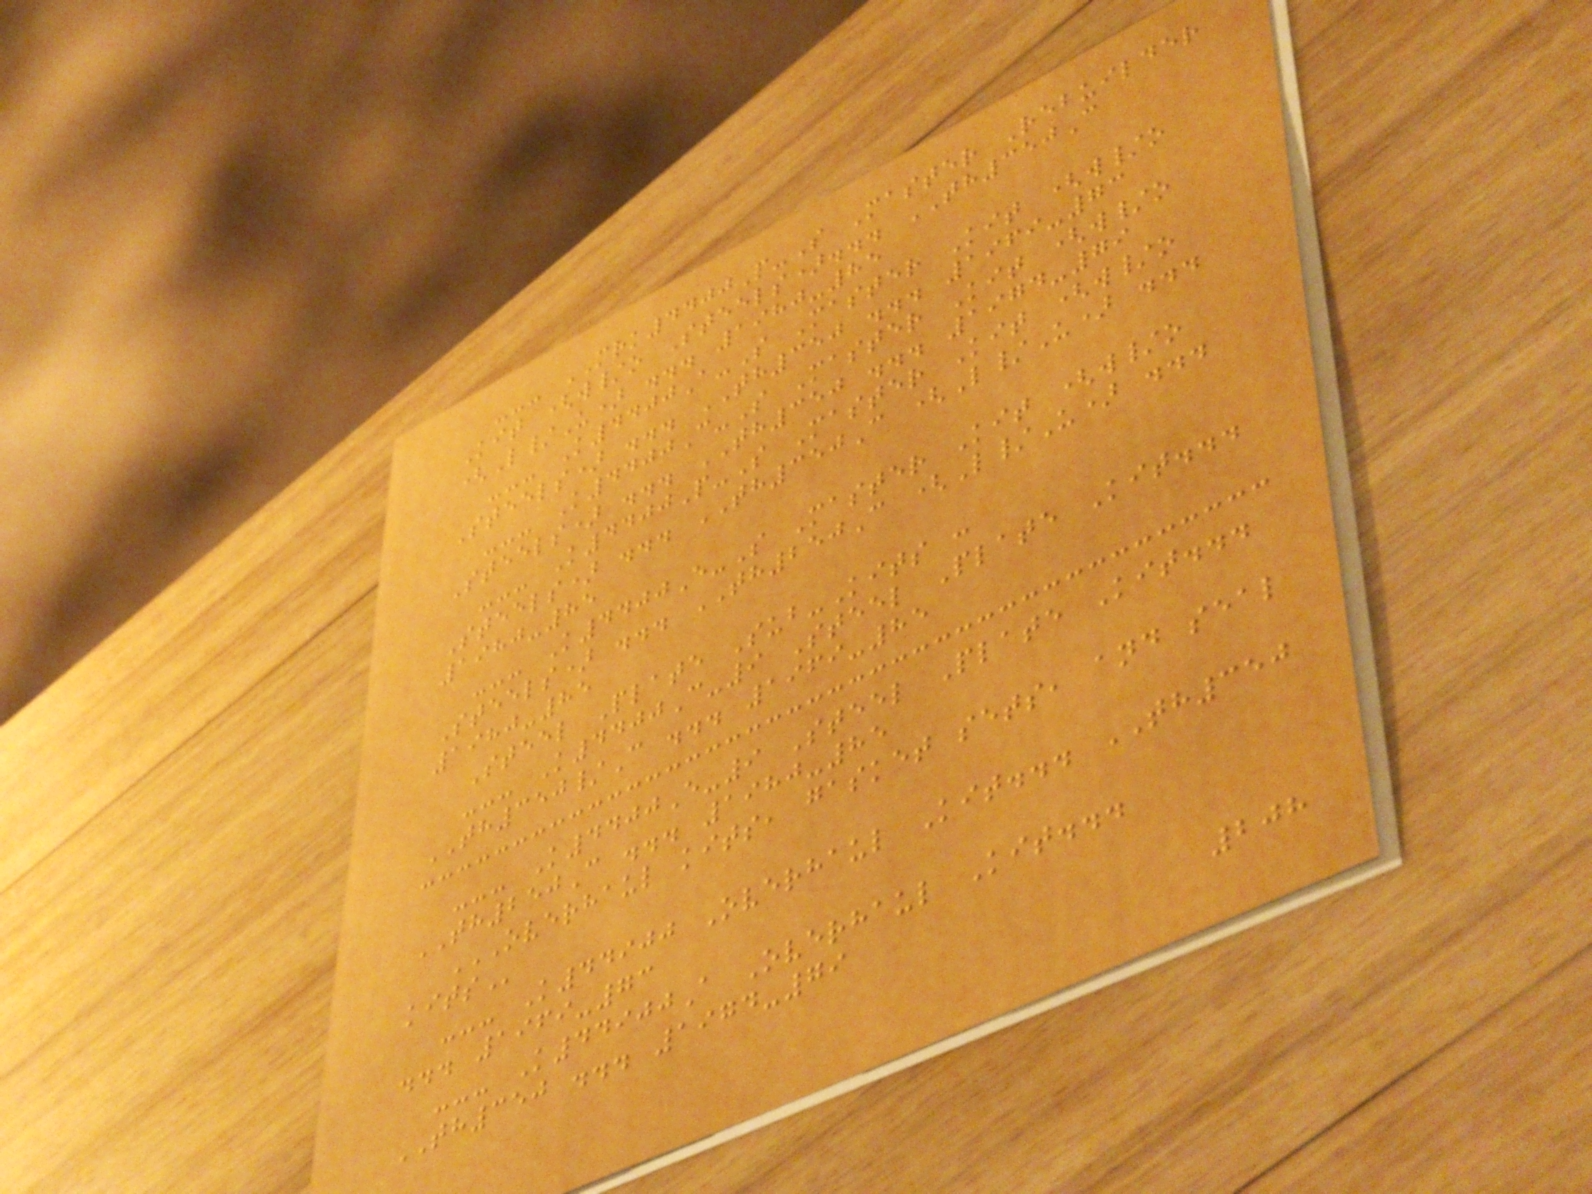--- MRK4400P-S Master Rebuilder
Kit (w/o Steels)... TH350C
(L/U) ... 1980-85
--- K4400A-S Master Kit (w/o
Steels) ... TH350 ... 1969-73
--- K4400C-S Master Kit (w/o
Steels) ... TH350 ... 1974-79
--- K4400P-S Master Kit (w/o
Steels) ... TH350C (L/U) ...
1980-85
--- K4400E-S Master Kit (w/o
Steels) ... TH250C (L/U) ...
1980-85
Steel Plate Sub-Kits :
--- K4400C-9 Steel Plate Kit...
TH350/C ... 1969-85
--- K4400E-9 Steel Plate Kit...
TH250C ... 1980-85
OVERHAUL KITS, GASKET SETS, AND SEAL
KITS
--- K44900 Overhaul Kit... TH350
... 1969-73
--- K44900A Overhaul Kit...
TH350 ... 1974-79
208
